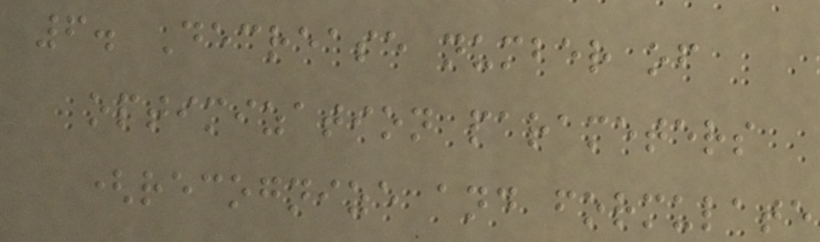6. Decrease number of
optimization parameters
(recognize and formulate
